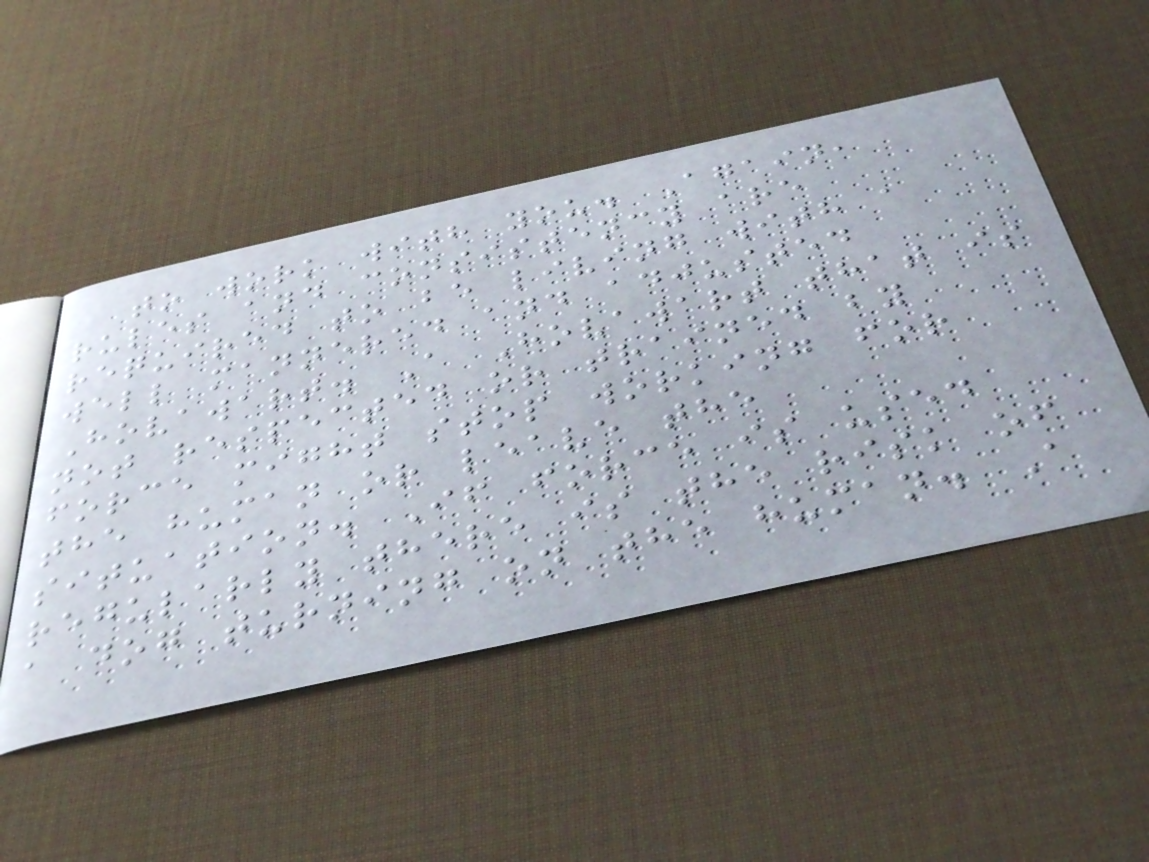to work with you. Again,
rules and consistency are
required to be living with a
well mannered and adjusted
Hovawart. A Hovawart that is
not respected or trained by
force might stop working for
the human or leave the
situation. If force is used
regularly there is the risk of
a dog turning on the human. A
